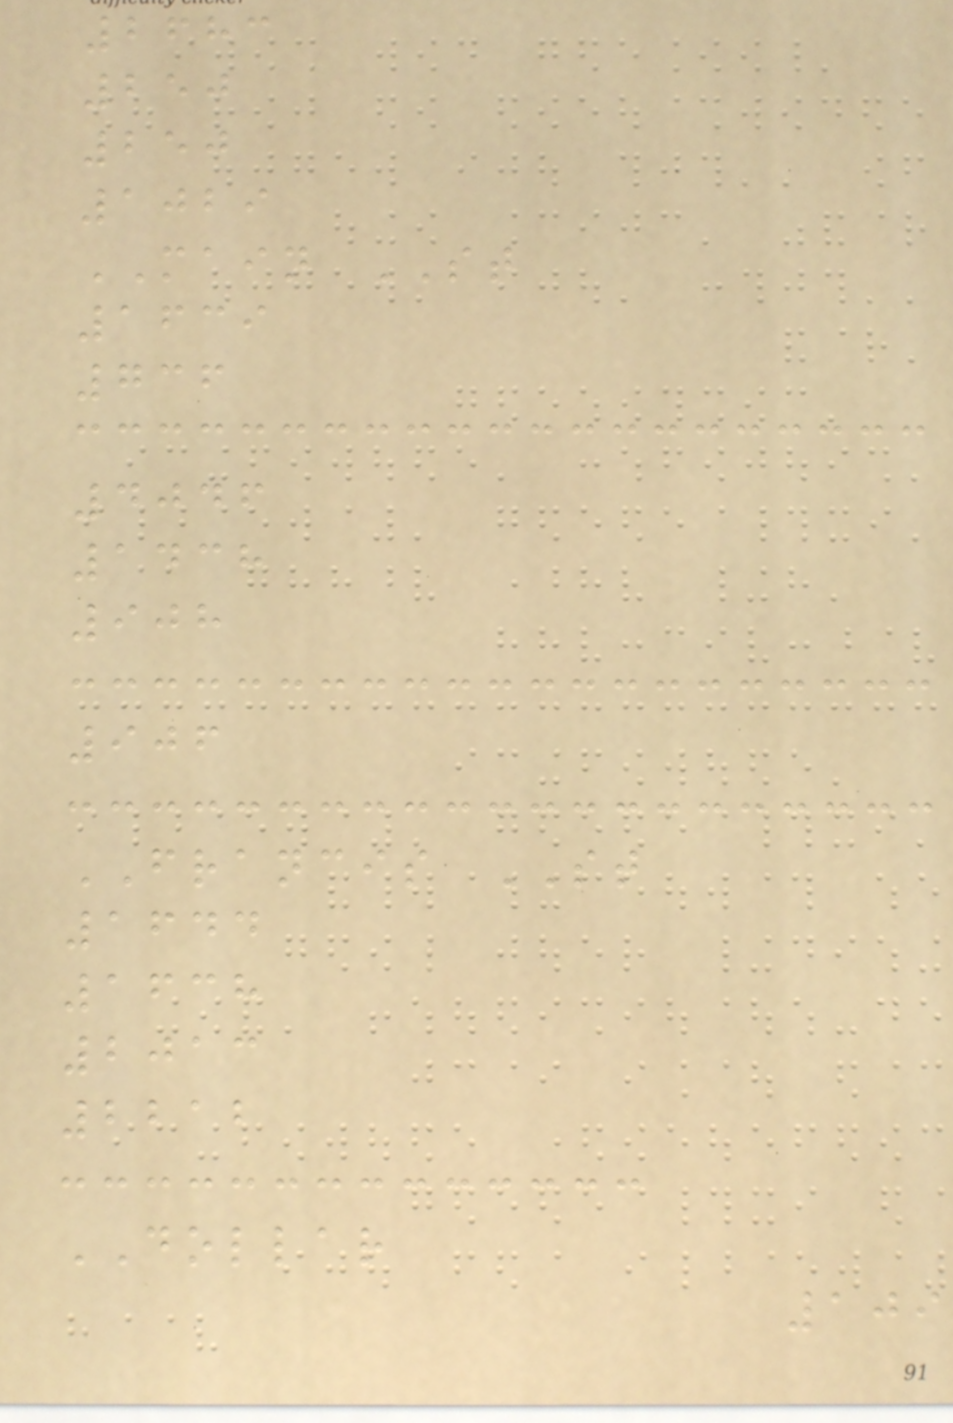2683
250
250
1029
MAIN ST
1639
736
4046
1438
908
906
FRANCIS ST
1644
1638
2013
2212
DOLLAR
109
